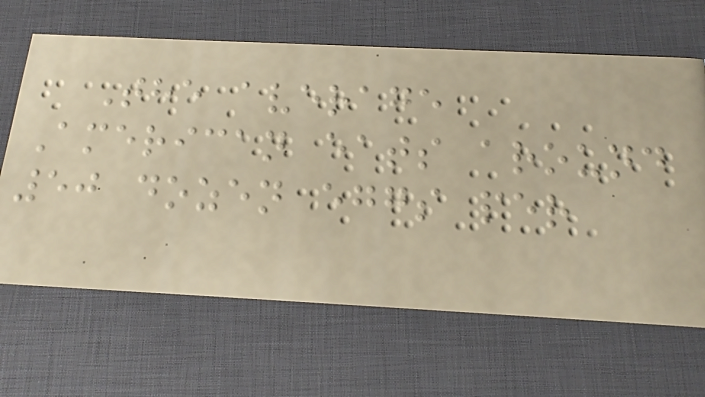The average
American eats around
50 dozen eggs per
